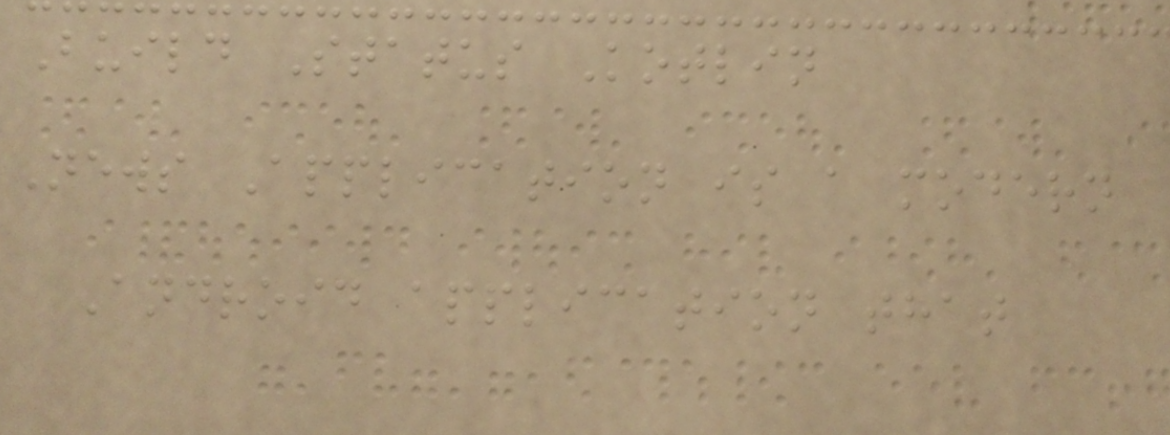Build Status Kotlin
News Application is a modern
Android application that
